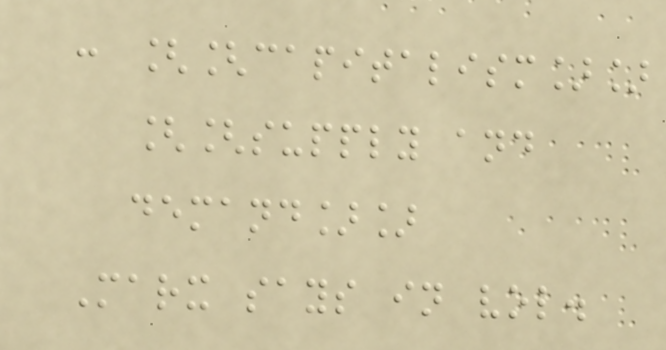: [[capitalism]]
[[supply and
demand]]
Marx says in vol.
